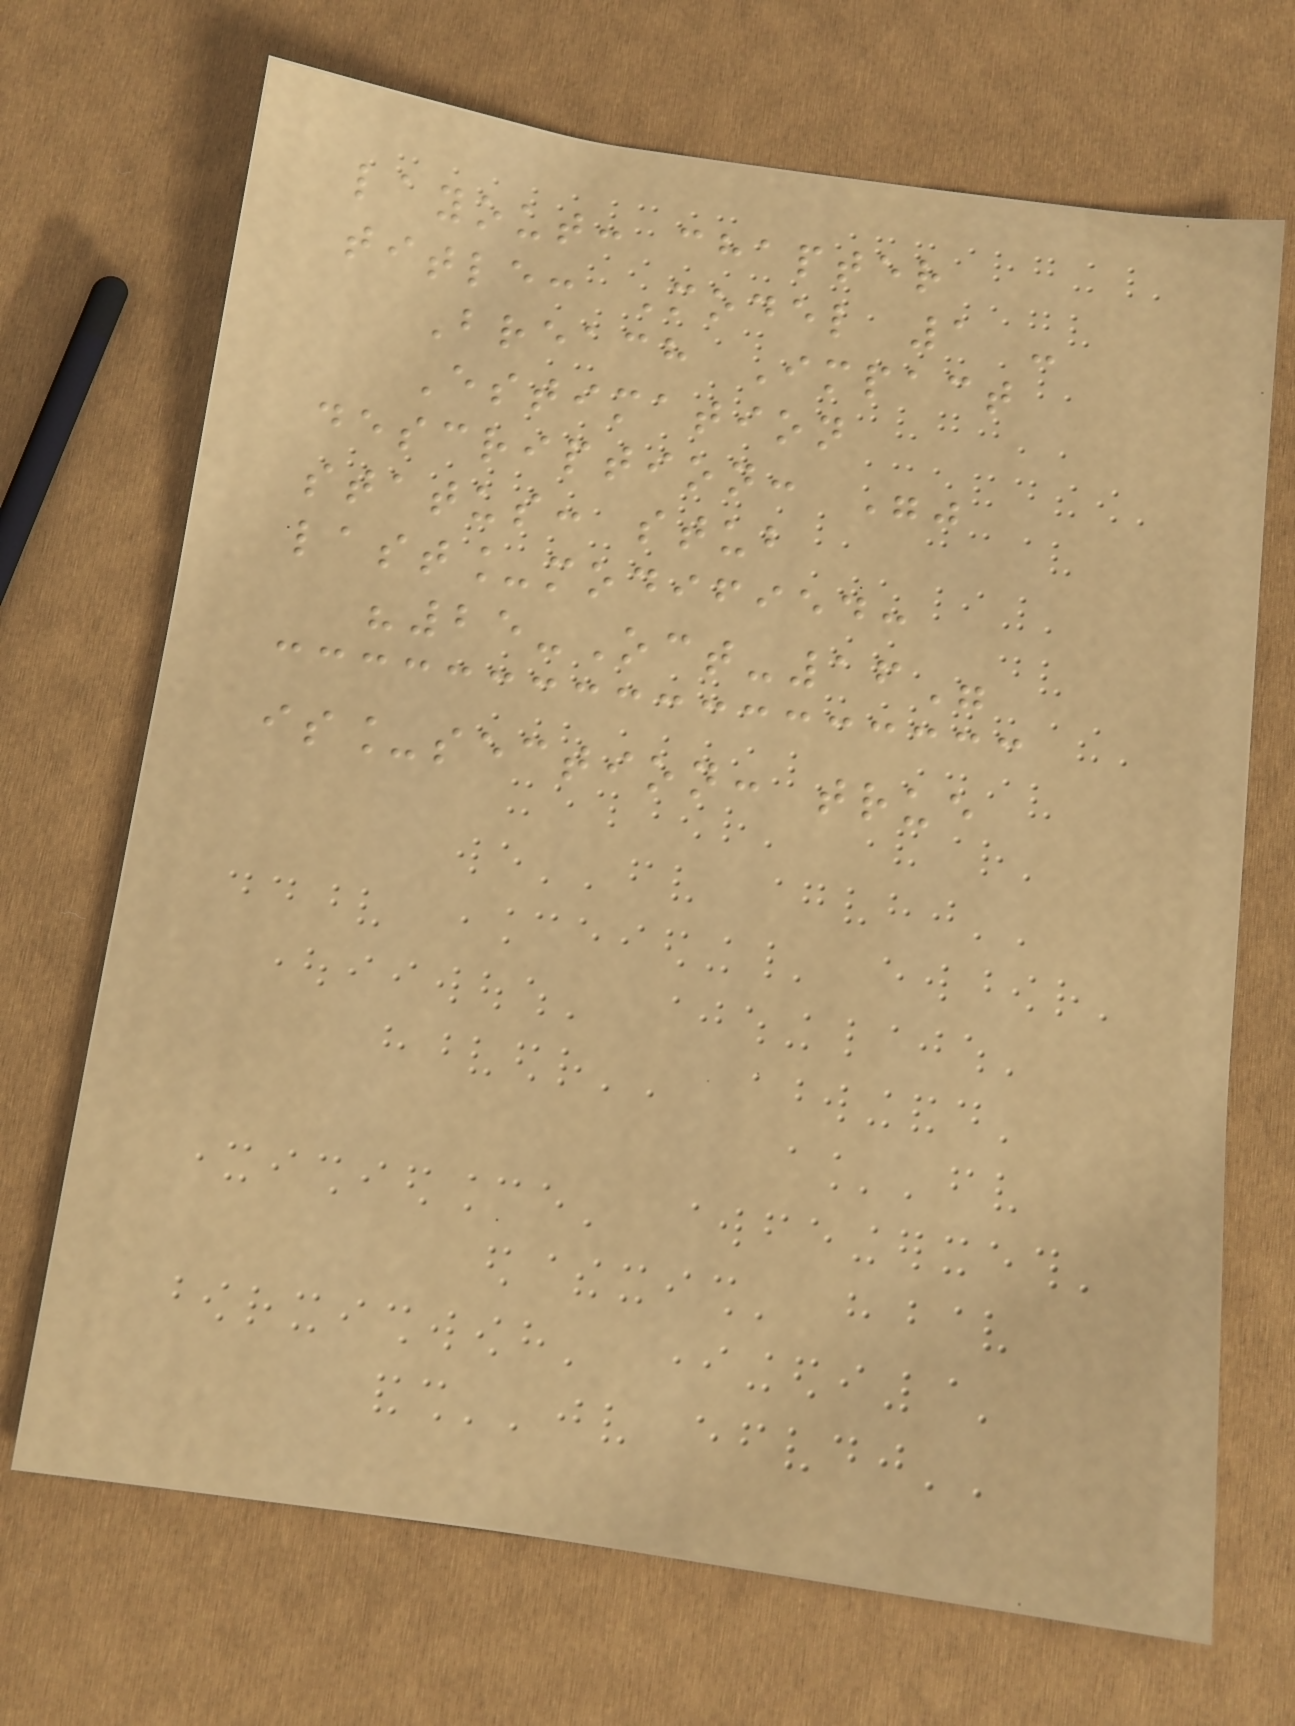layout: chapter
title: Model 1 -
Breach Impact
Estimation
description: ""
status: stub
last_modified:
"25-Oct-16"
is_section: true
